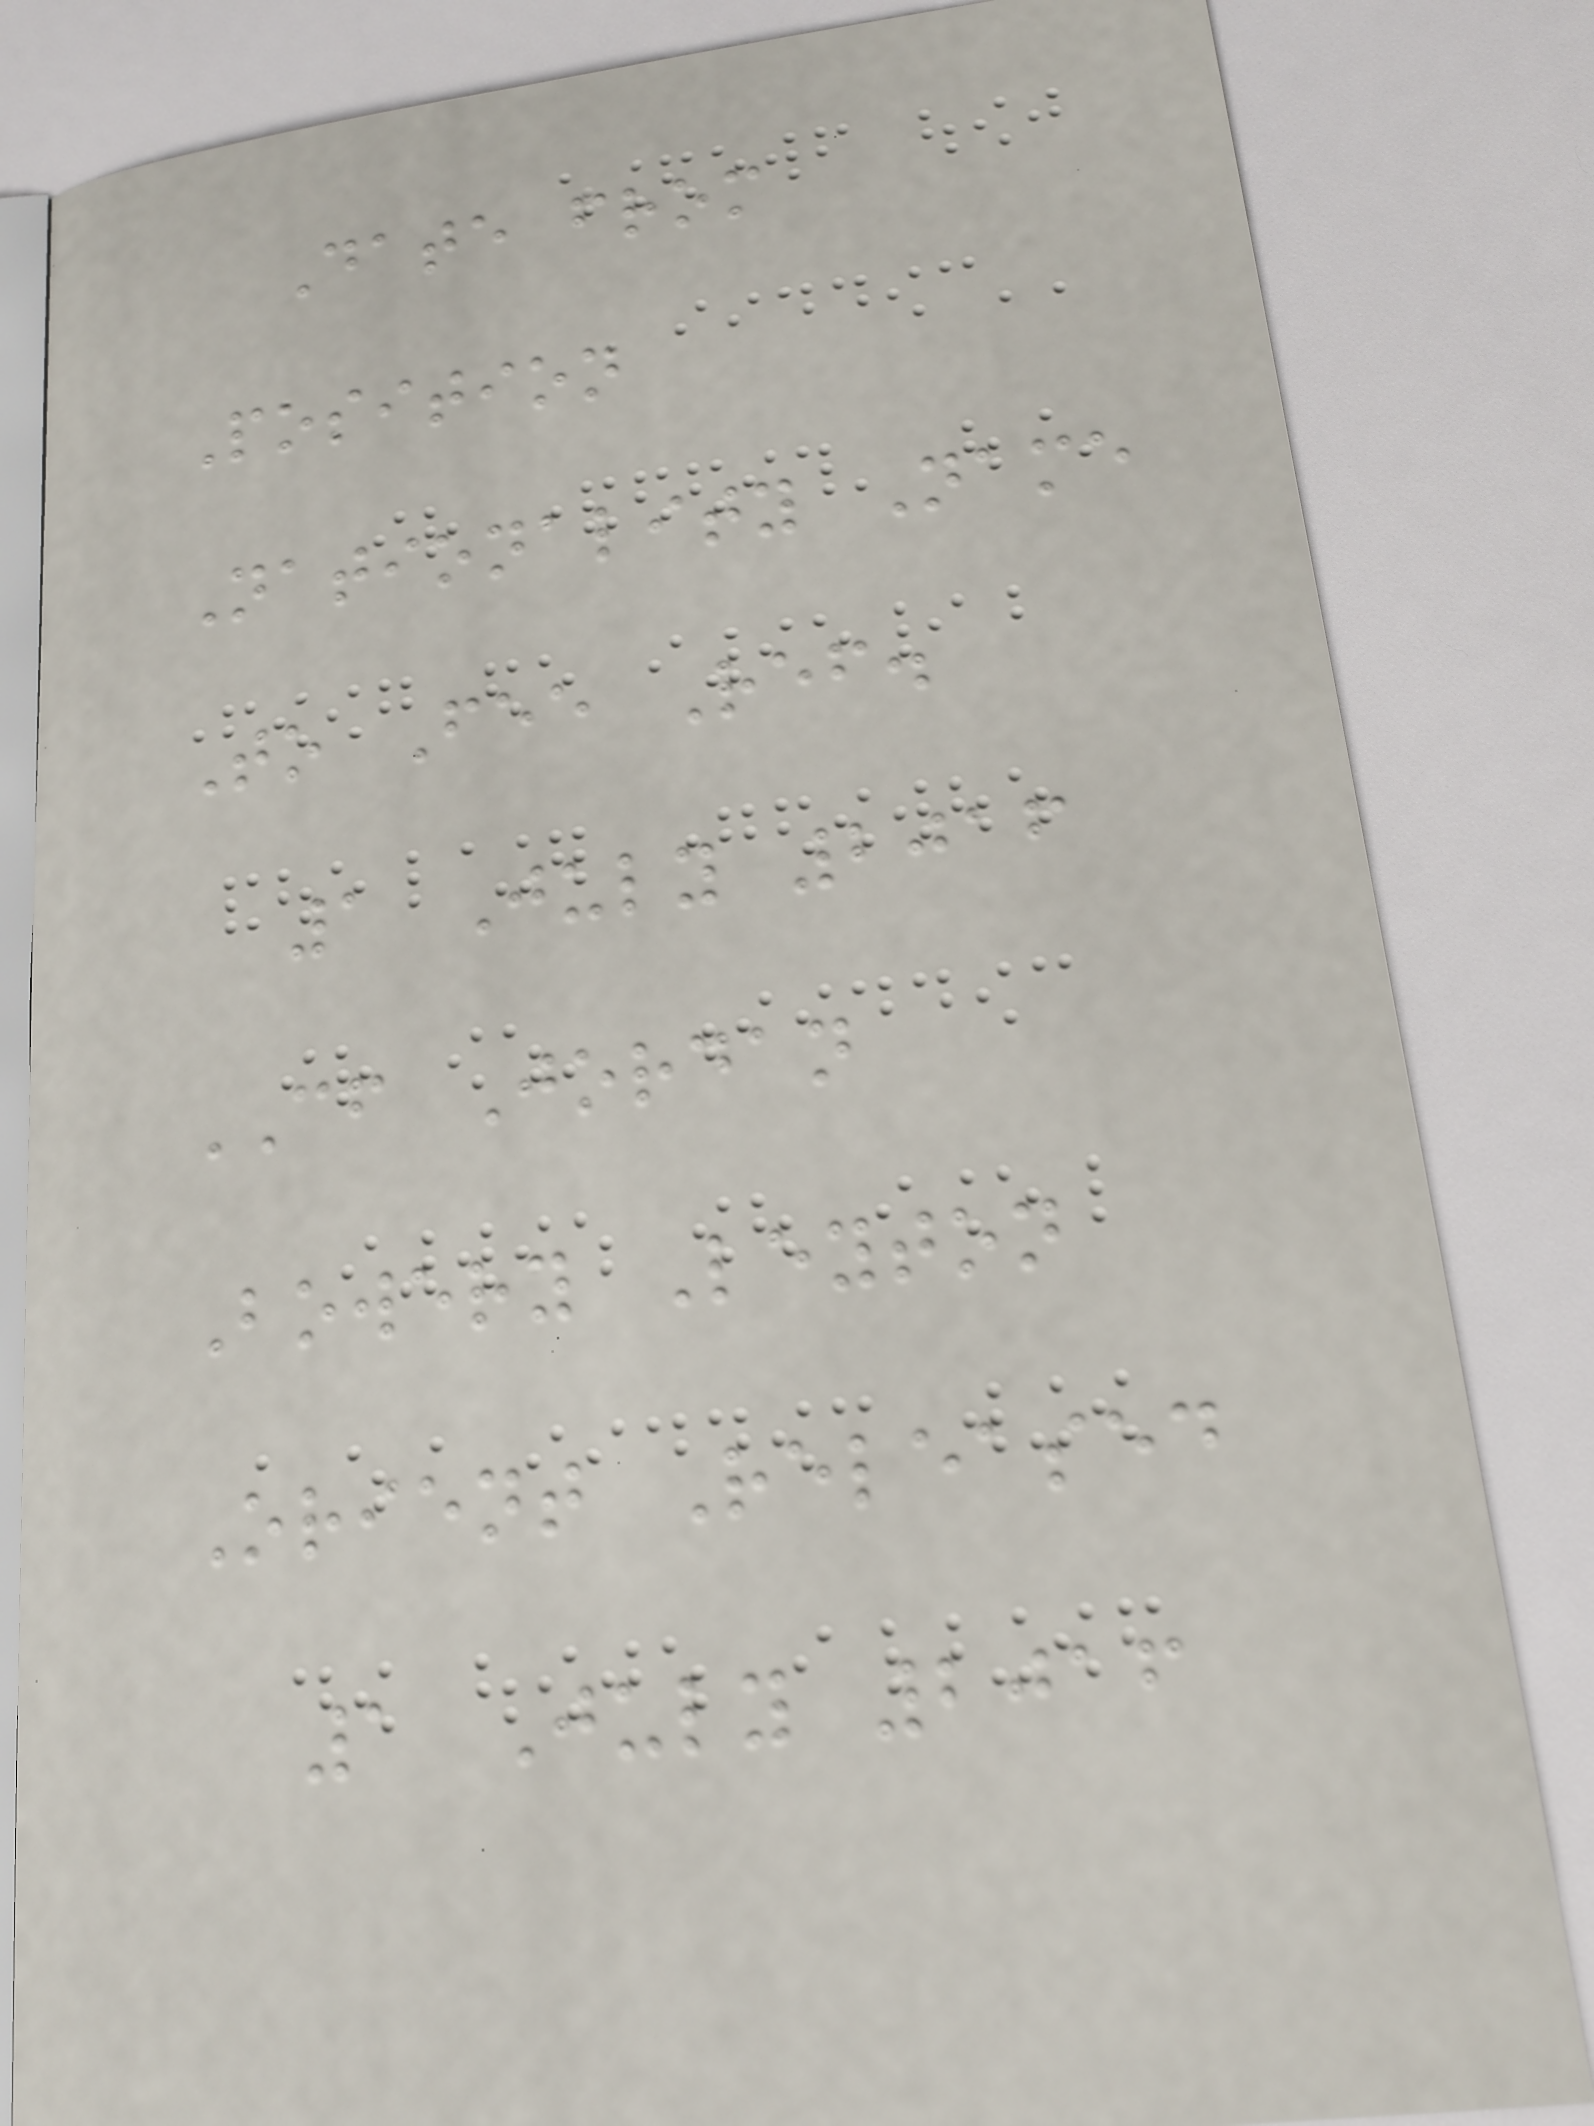Date from
Position
Nationality Name
To Fee Ref.
1 July 2016
CF Jordan
Bowery Leyton
Orient Released
1 July 2016
